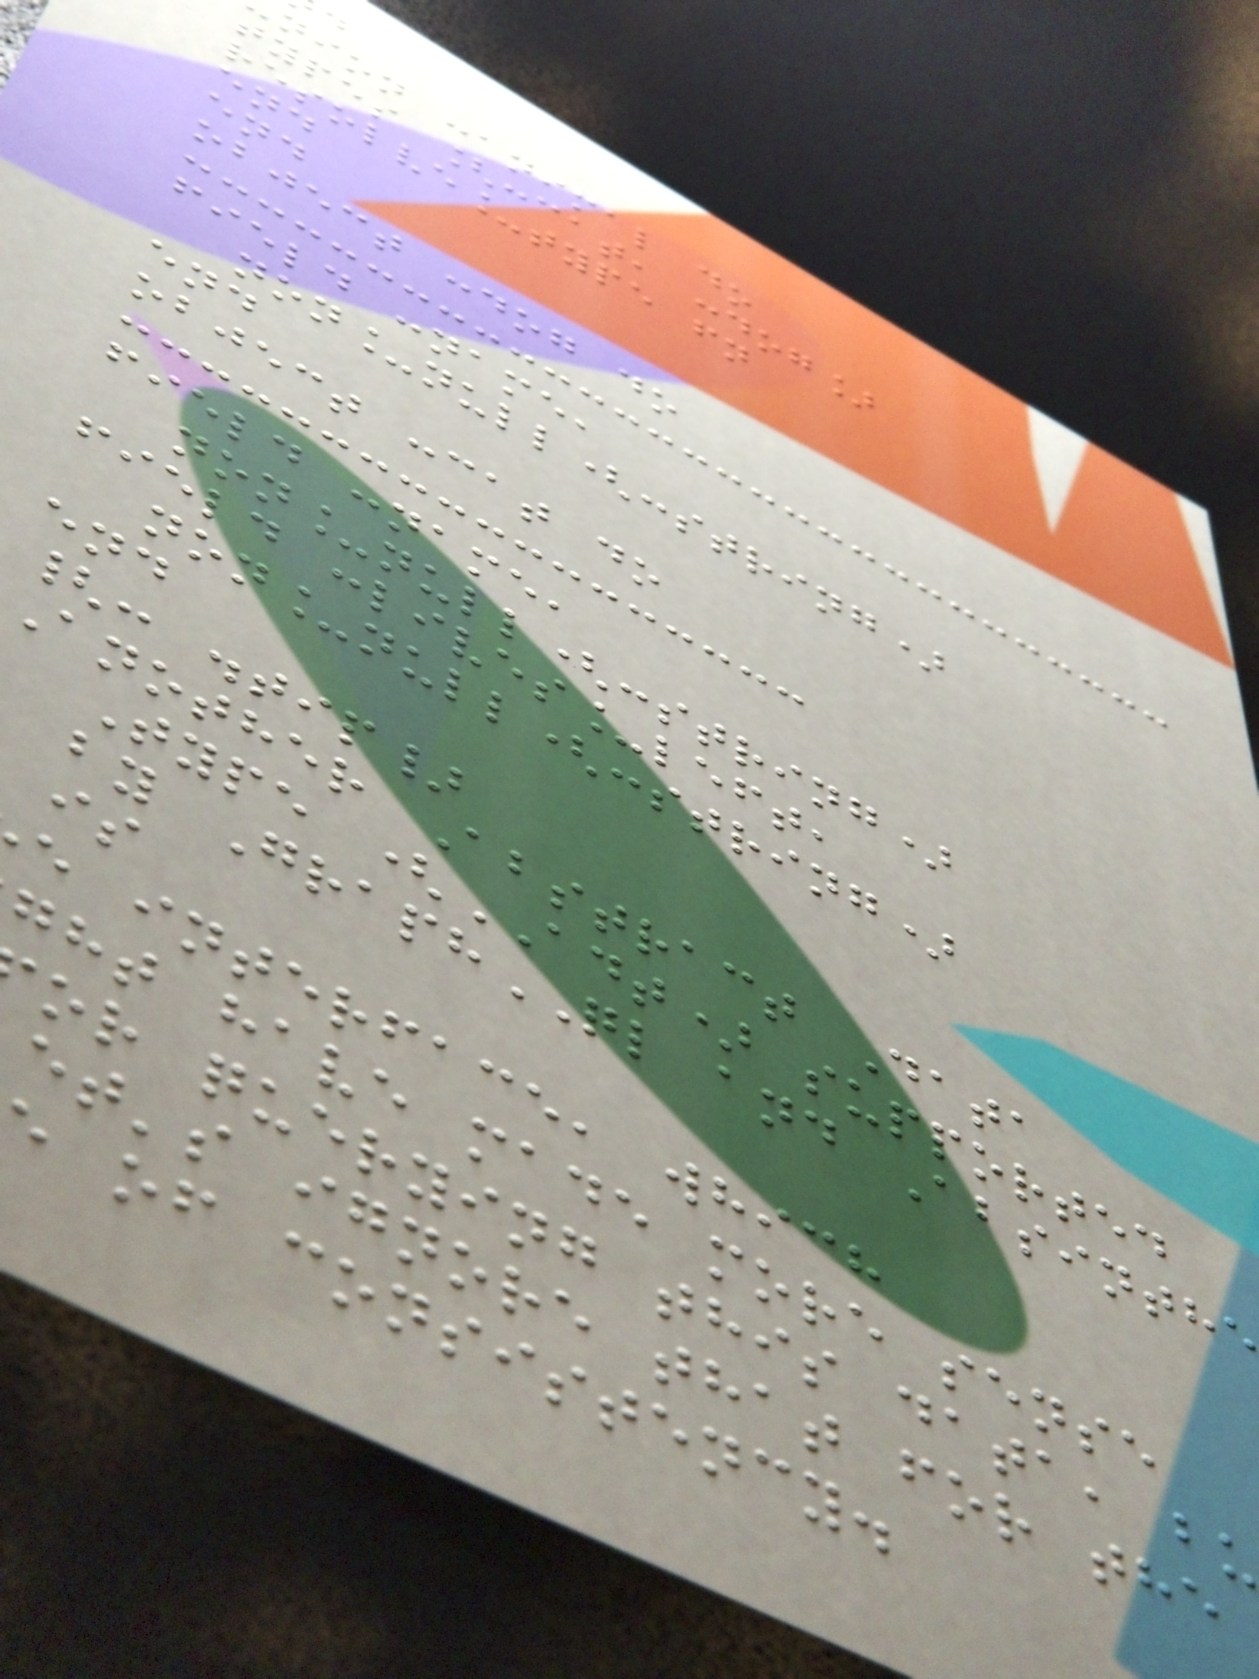nion :animal do
types [:cat, :dog]
resolve_type fn
end
end
object :dog do
field :name,
non_null(:string)
end
object :cat do
field :name,
non_null(:string)
field :lives_left,
non_null(:string)
end
{: .tip}
Another Abstract Data
Type (ADT) supported
by GraphQL and Absinth
is
e interface, which
ght have made more sense
or querying this data, bu
et's ignore that for the
of consistency.
